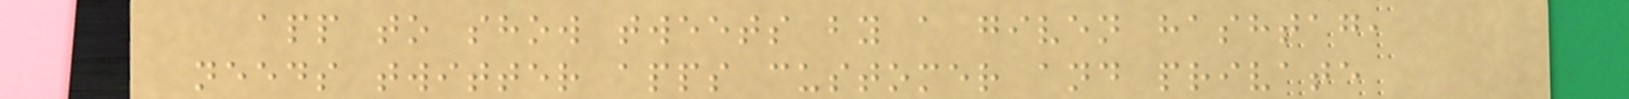app to show tweets by a given hashtag,
needs twitter apps customer and private
